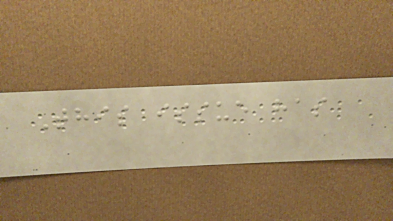This issue has
